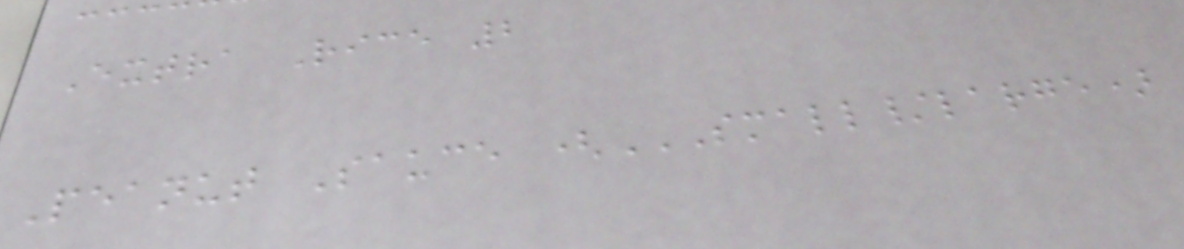Extra Rice 2
Peanut Sauce (SMALL/LARGE)
